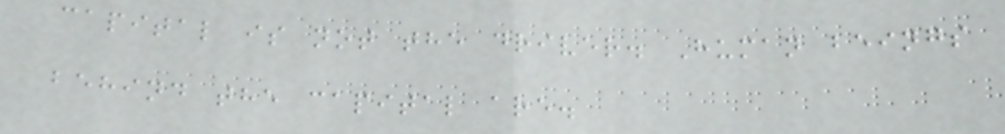capital is not the driver. Human beings
behind the capital are.
